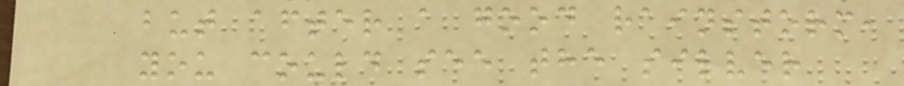but after a good rainstorm,
you could see the silver
